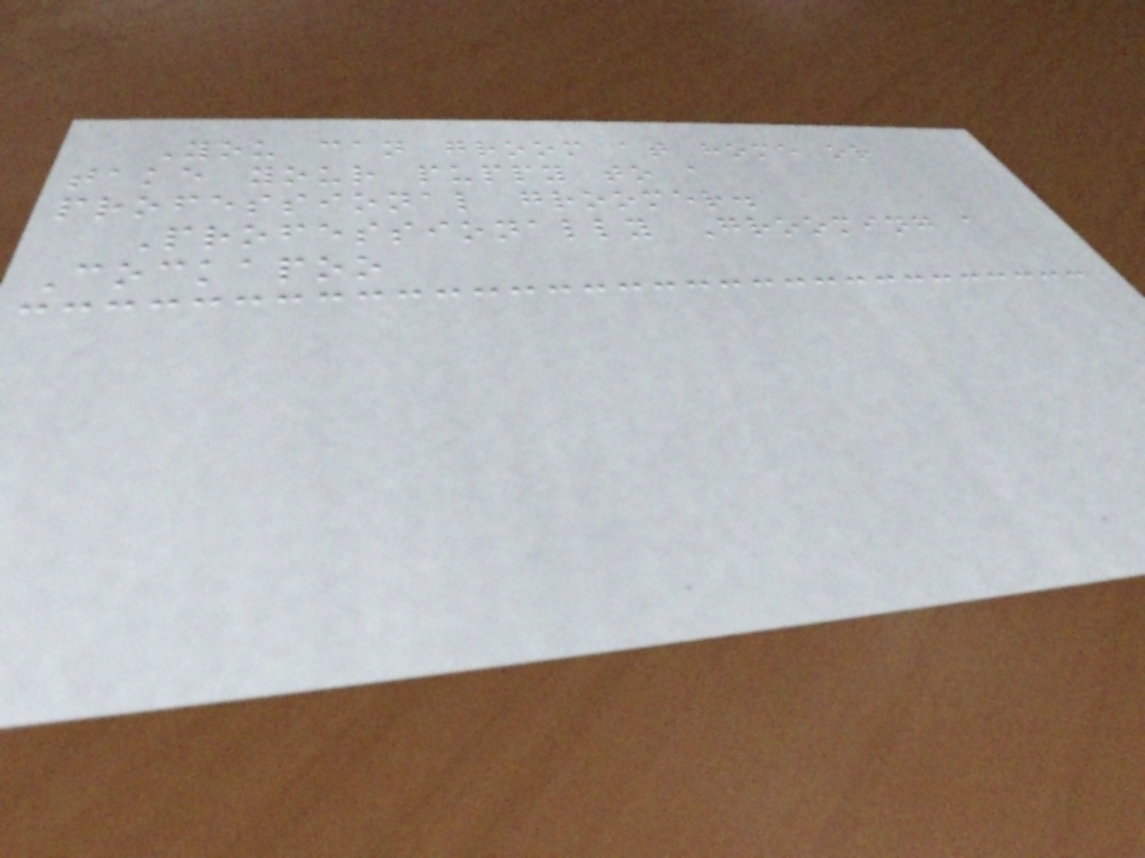You can groom at home or
take your puppy to a
professional groomer.
Professionally Grooming a
Cockapoo
